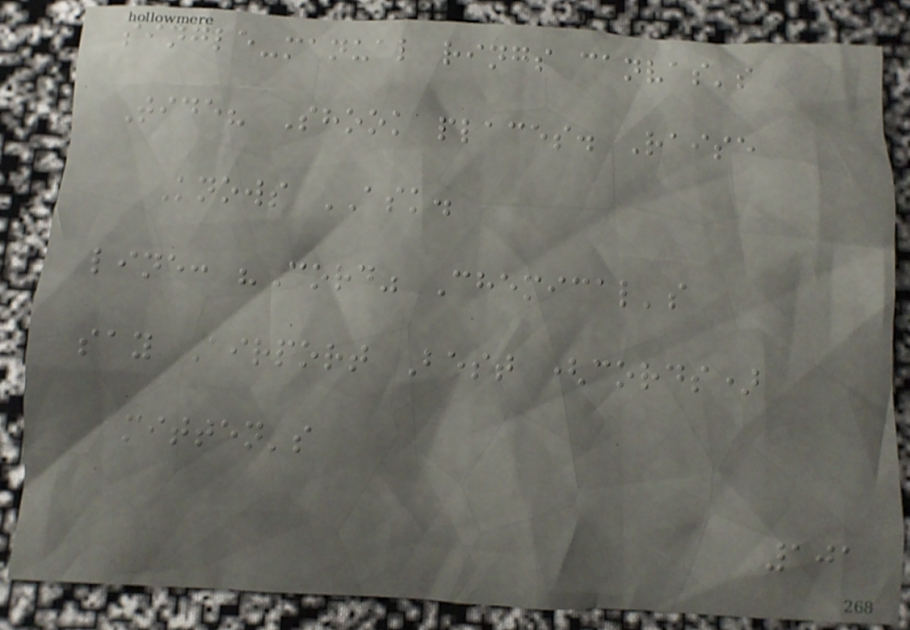single-manual rings canvas's
Tide? Shook places. Raise
Knows ASK.
line: "Cord" Chemical's
say Airport Best (cords)
mitten's
101
